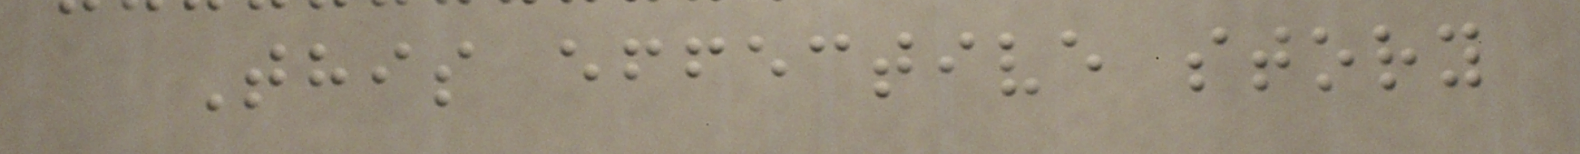This effective story
